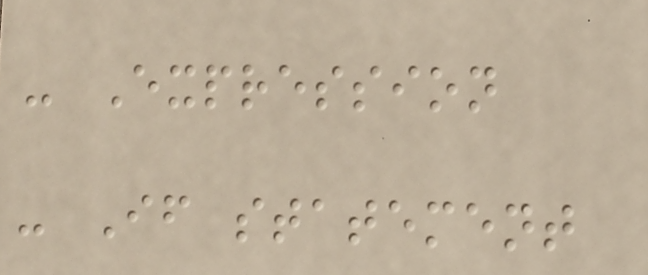- Expression
- If statement
